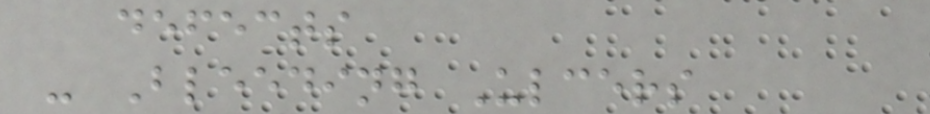defects
- Bleeding Ulcers
